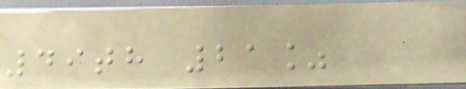49th 21%
